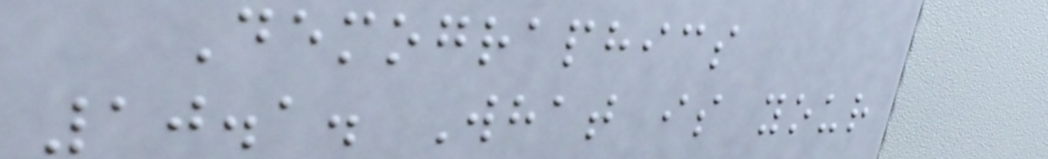Demographics
10.1. What is your
